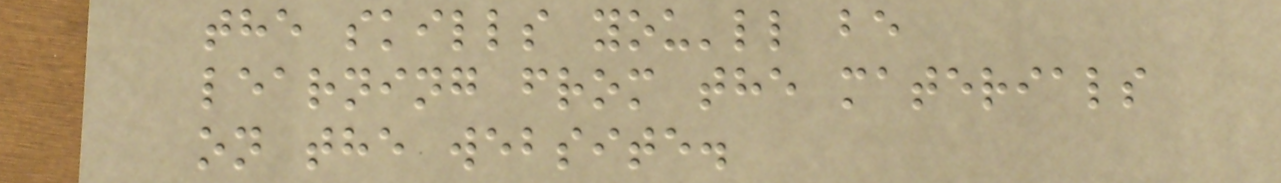the skills you'll be
learning from the materials
on the website.
